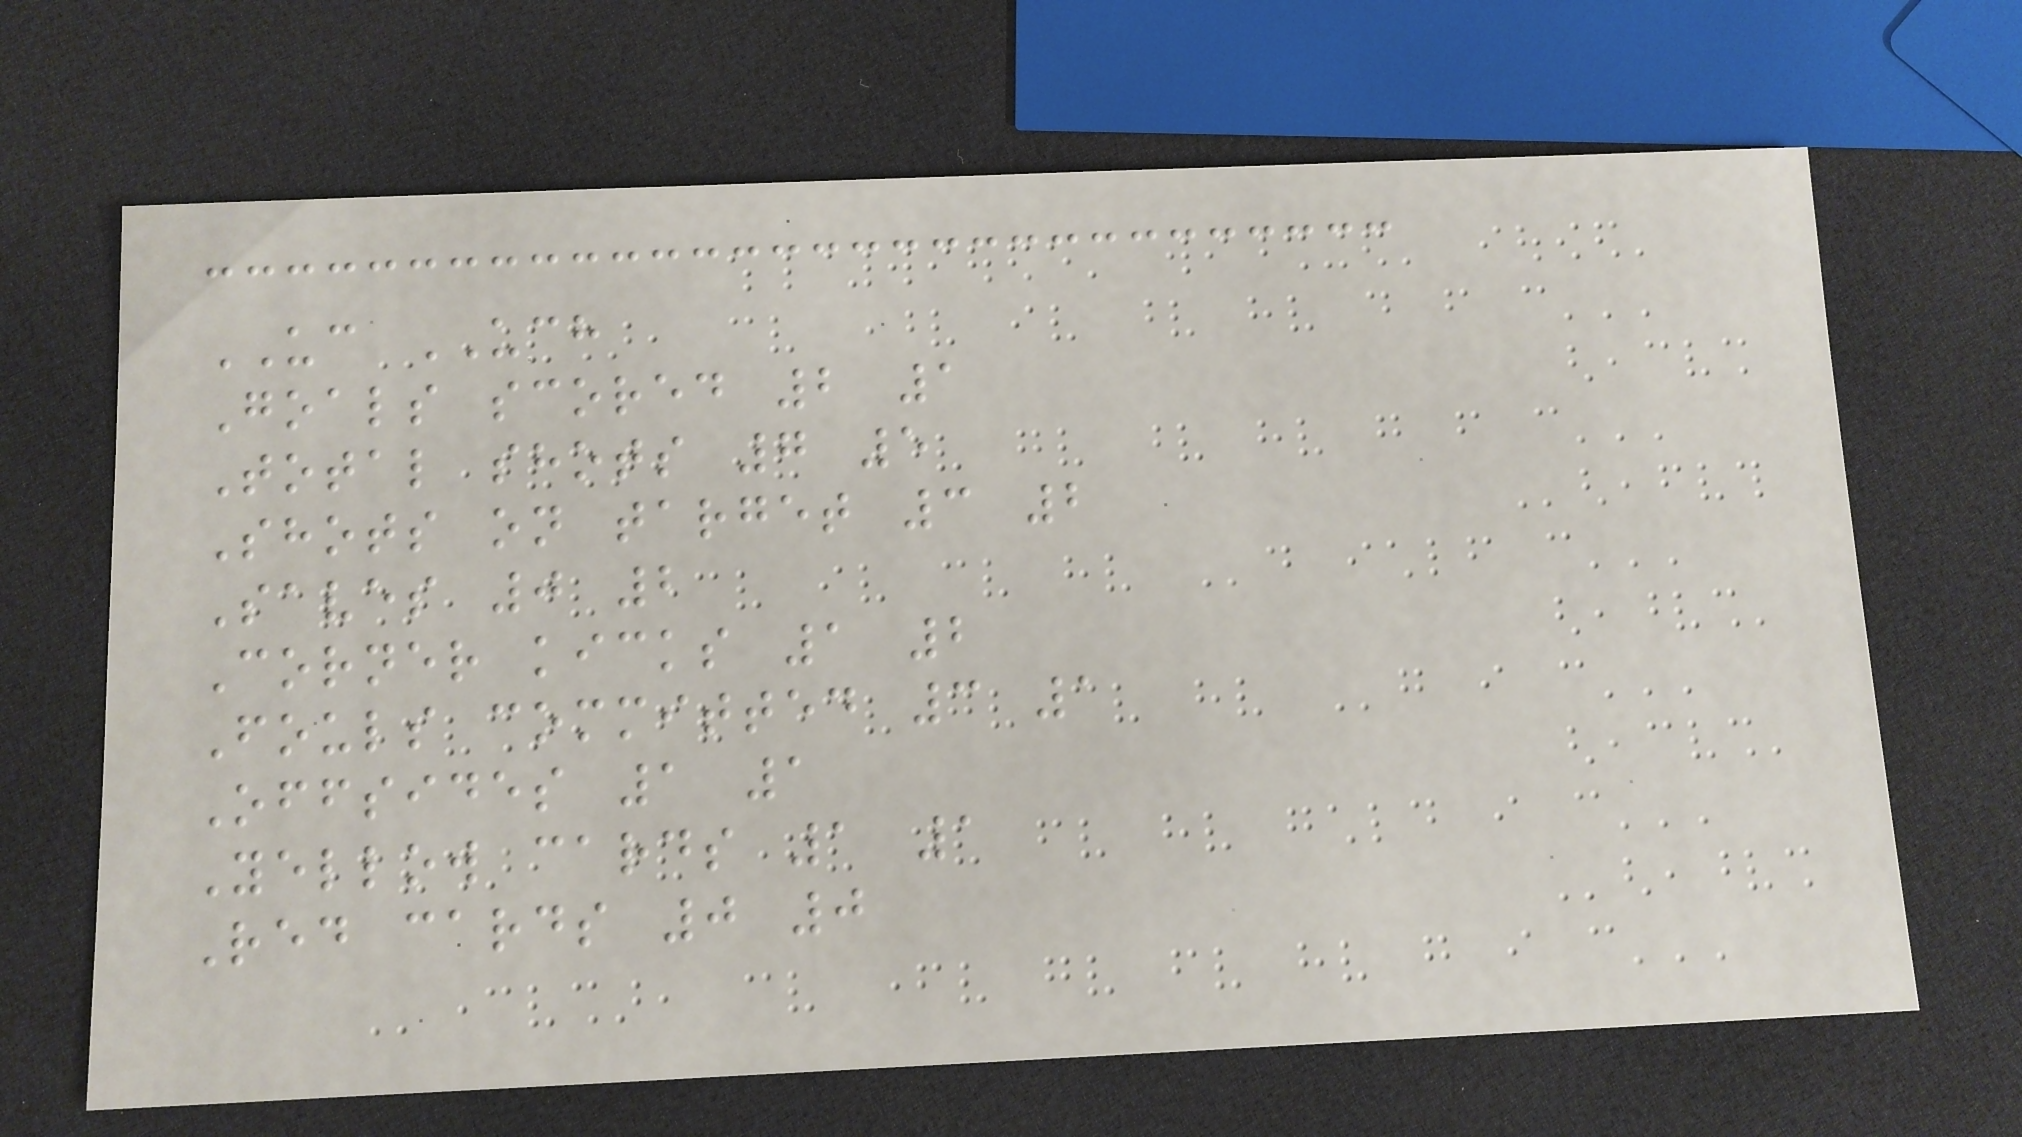UC UCH
Goals scored 2 1
Total shots 7 5
Shots on target 3 2
Saves 0 2
Corner kicks 1 2
Fouls committed 3 1
Offsides 1 1
Yellow cards 1 1
Red cards 0 0
